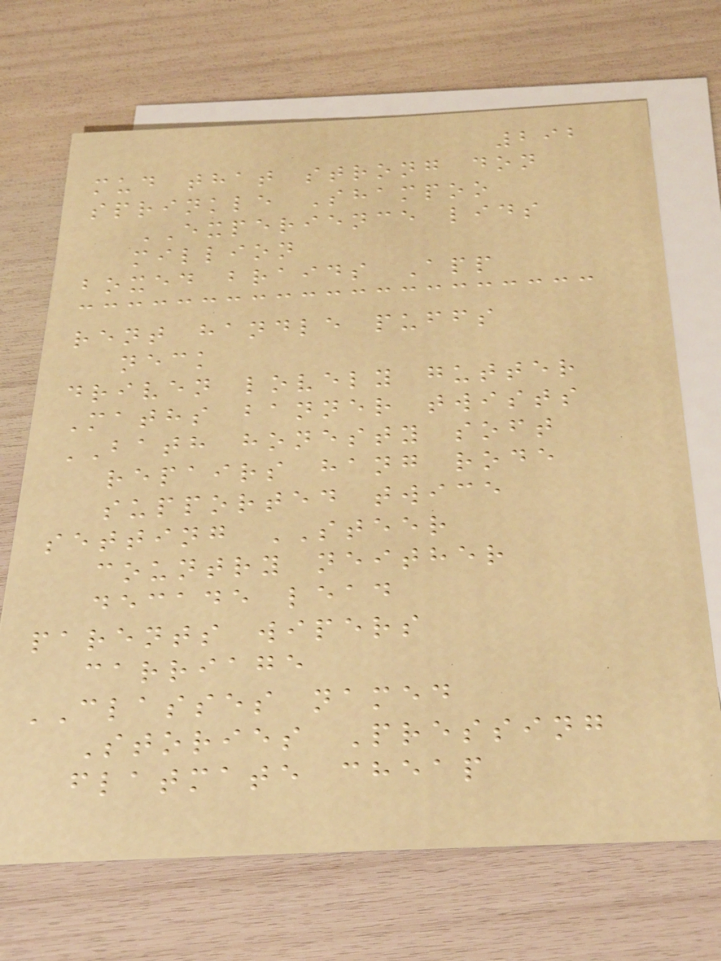292
mud that strong don
sprinkle Shampoo
EXPERIENCE lids
million
boxed braids App
rent handle puffs
neck
driven lovely gutter
Maths banner twists
BATH honesty soft
repairs hang rode
supported twice
setting STEER
country neither
decade lead
parents wipers
carriage
CLASSES named
Stories Pressing
flatmate cheap
